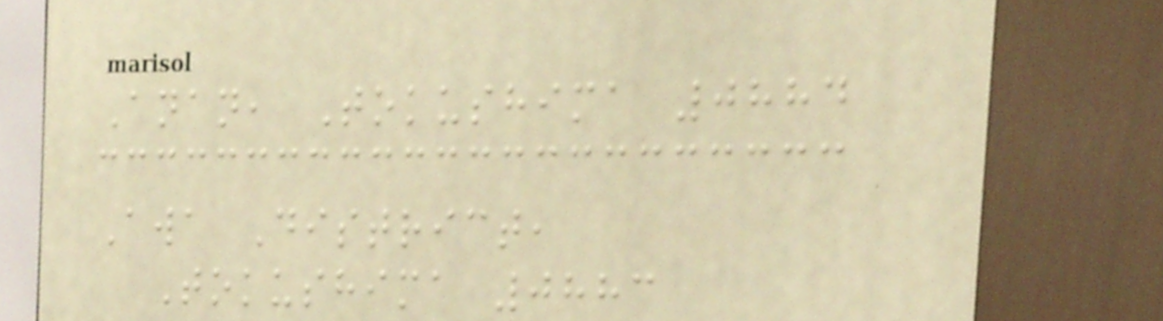Anan, Tokushima 0884
Awa District,
Tokushima 0883
